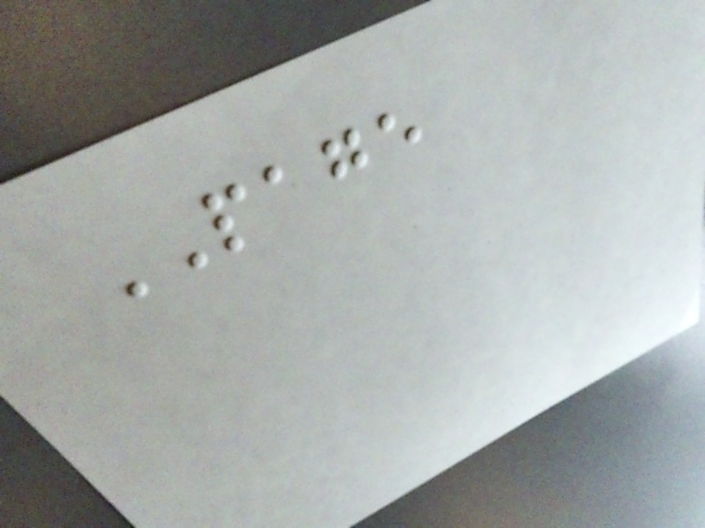PAGE
